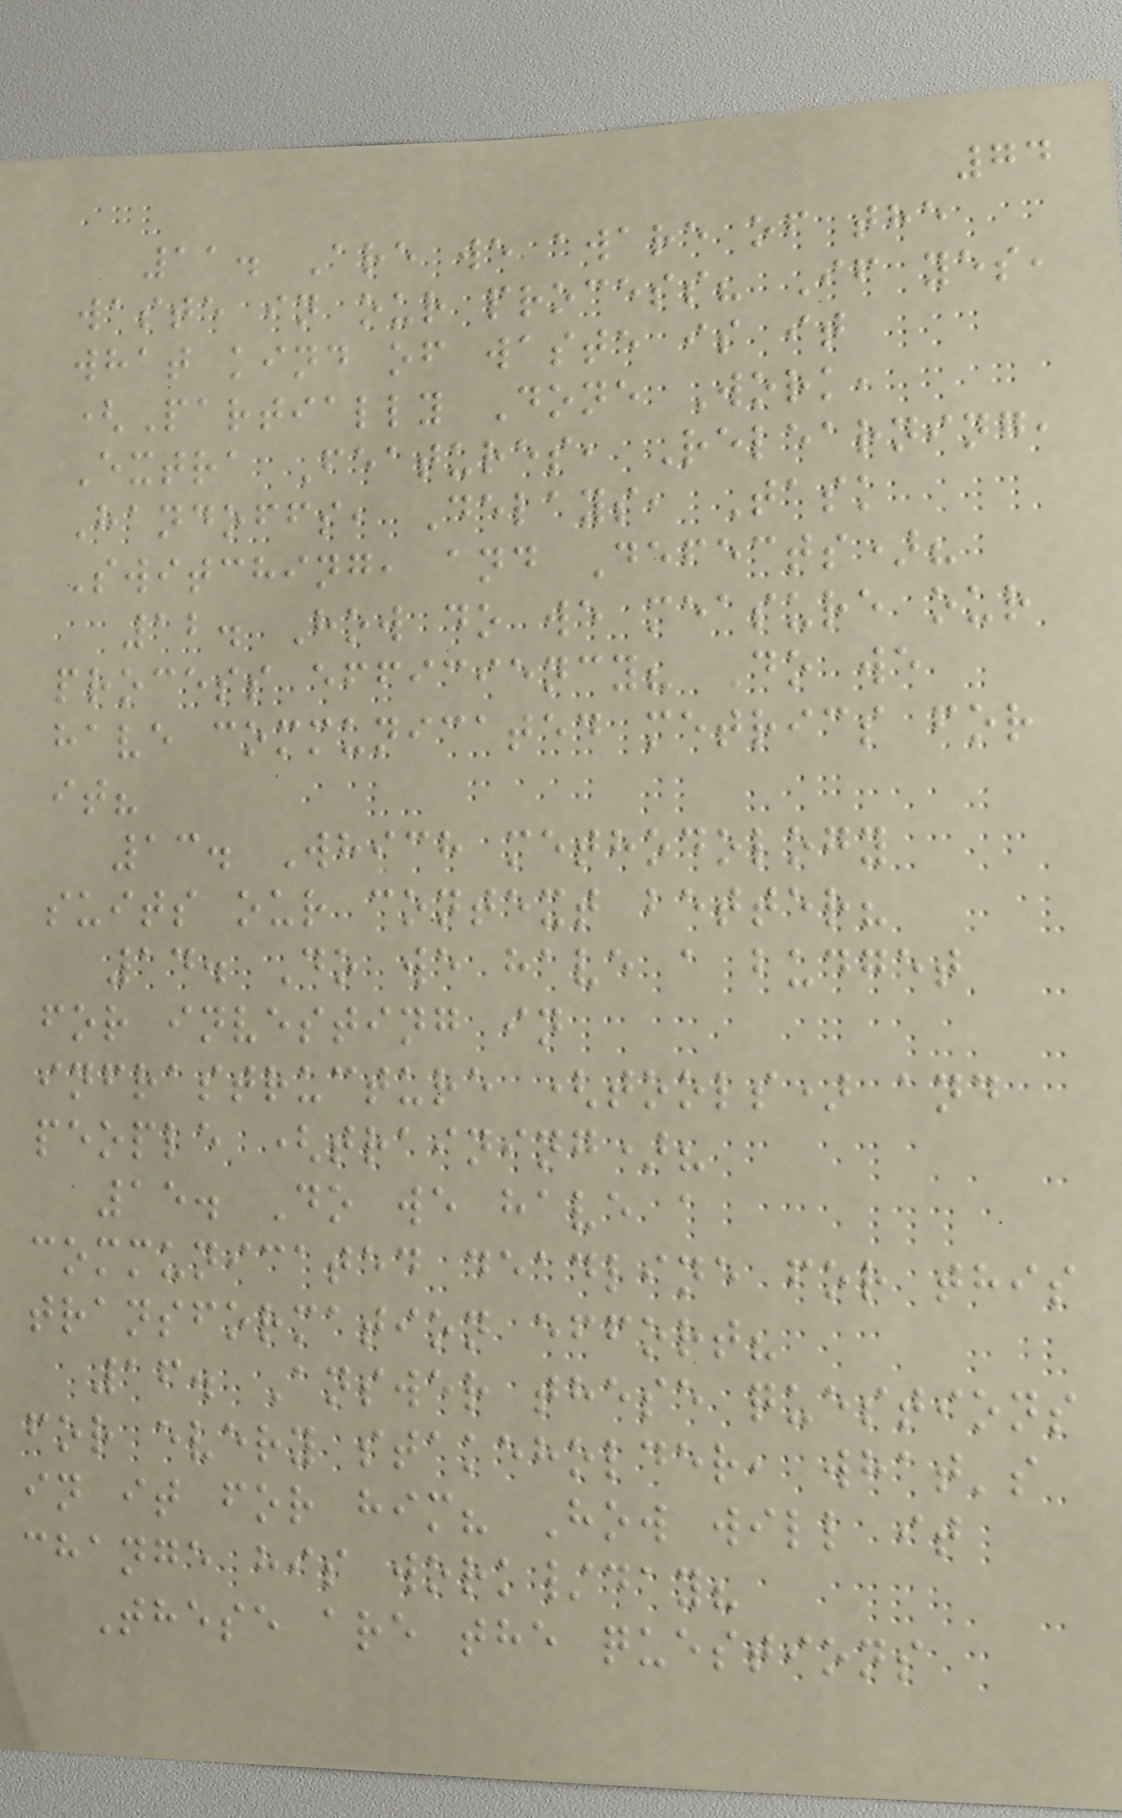74
11. Are we aware of the
waste in our process? If yes,
what kind of waste is it
(Partially Done Work,
Extra Features, Relearning,
Handoffs, Delays, Task
Switching, and Defects)?
12. How do we measure our
process efficiency? Do we
have communicated metrics for
it?
13. Which methodology
suits our context better?
14. Do we have a budget
for investing in
infrastructure (tools) and
people (training)?
15. Do we have a
communicated deadline for this
transformation effort?
16. Answer these questions
for every stakeholder, what's
in it for him? How will it
change his work/day?
These are the questions
